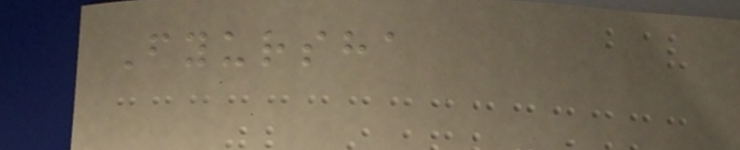Fyursha
